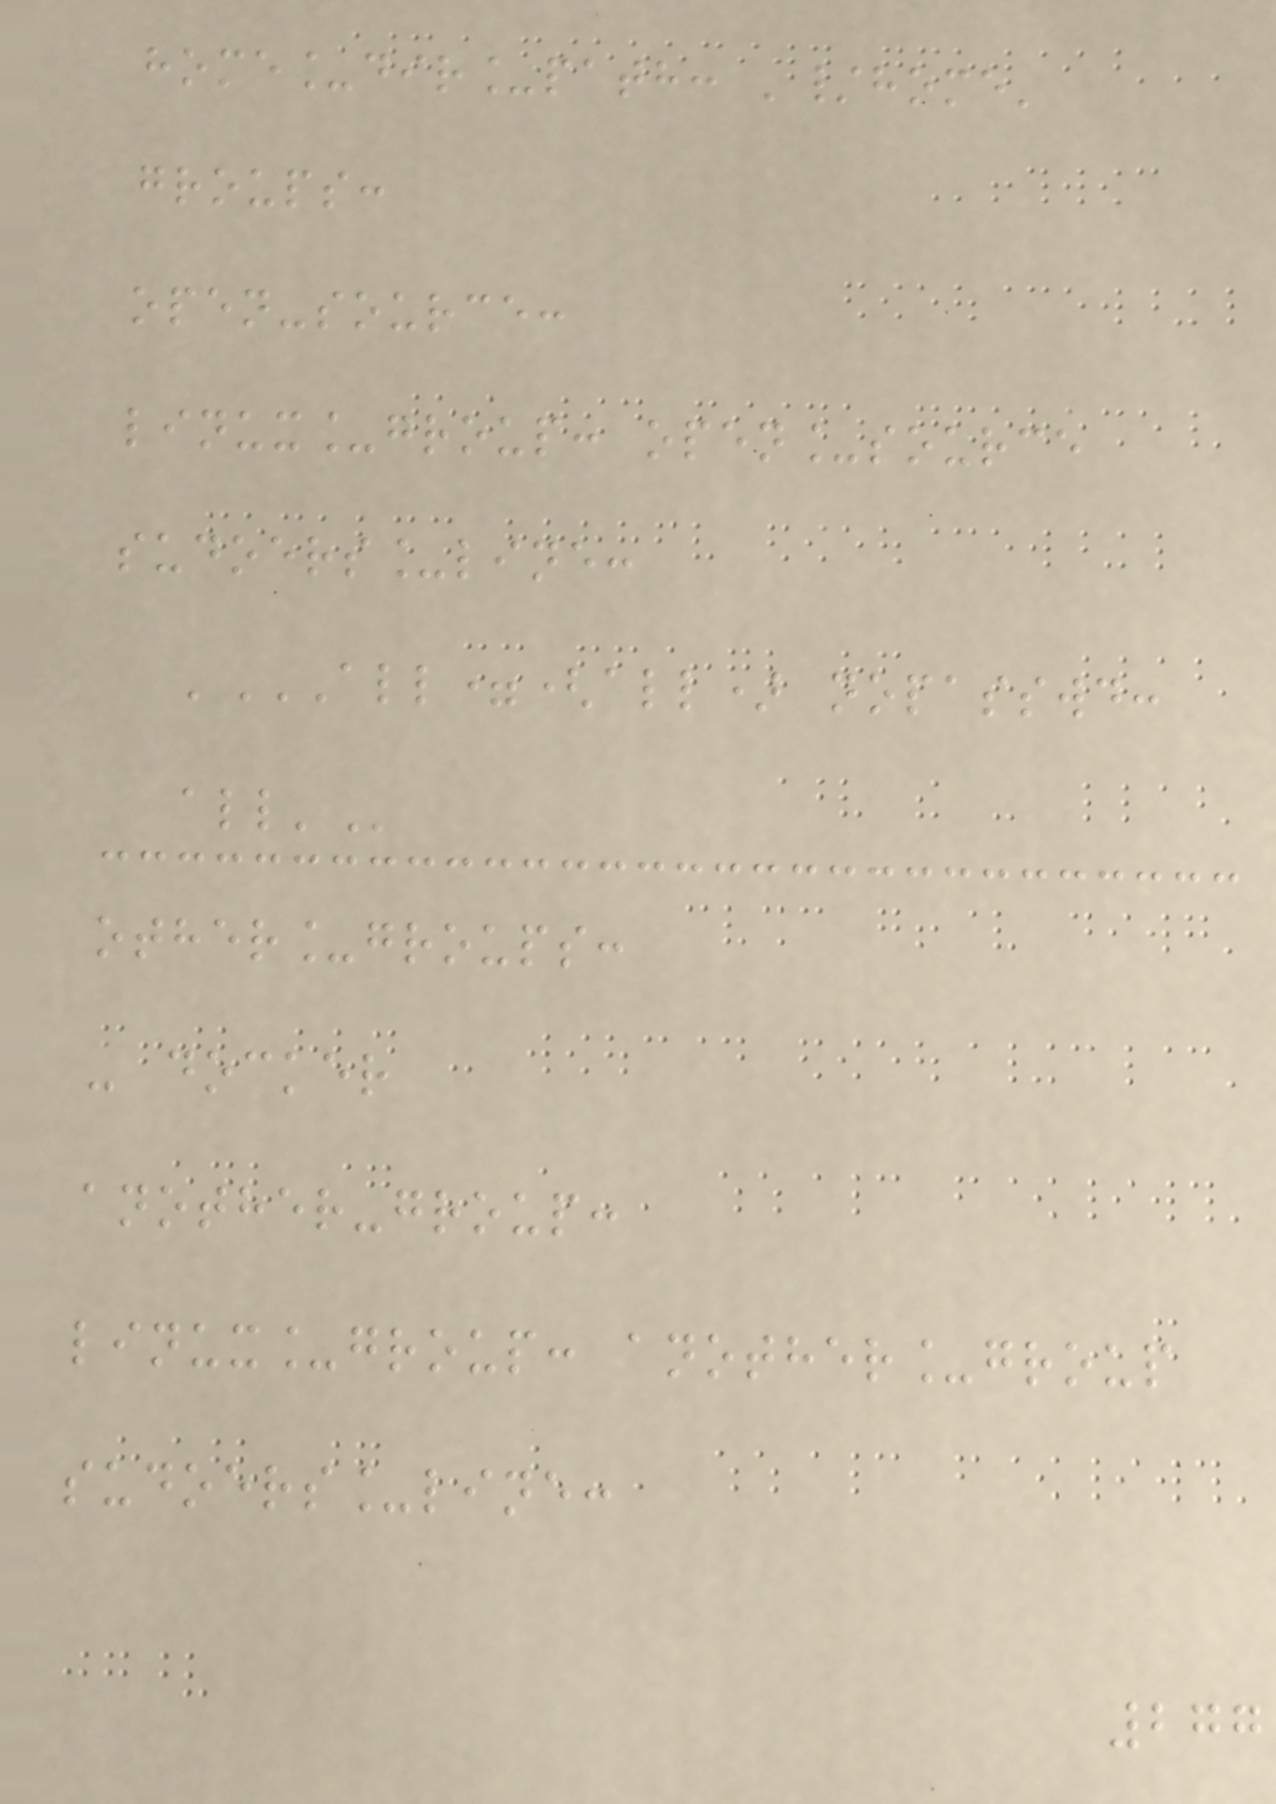home_dir_path: '/home'
groups:
open-source:
linux_group: open_source
sudoers_line:
'ALL=(ALL) NOPASSWD:
ALL'
other_groups:
- docker
another-group:
linux_group: another_group
sudoers_line:
277
